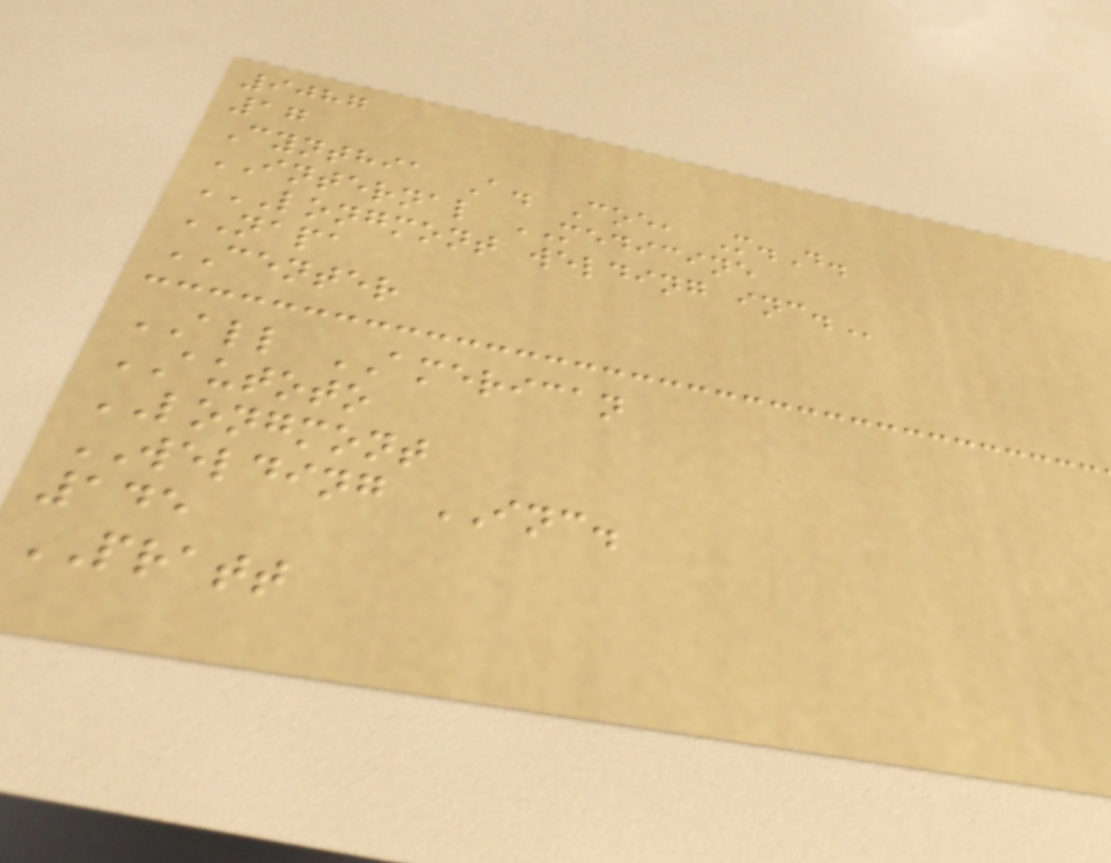9087
17
Cynthia A. Coe, M.D.
INTERNAL MEDICINE
LONGMONT WELDING INC.
NAPA
CENTER
ALL AMERICAN
AUTOTO
LONGMONT
WELDING INC.
145
PRATT
